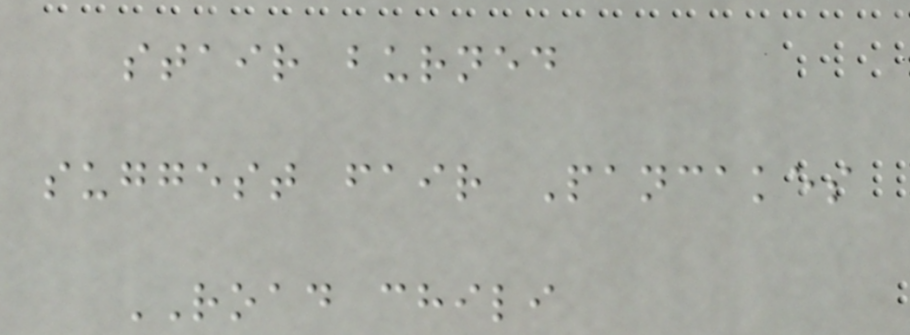stair burned
suggest fair Pancakes
ROAD chili
